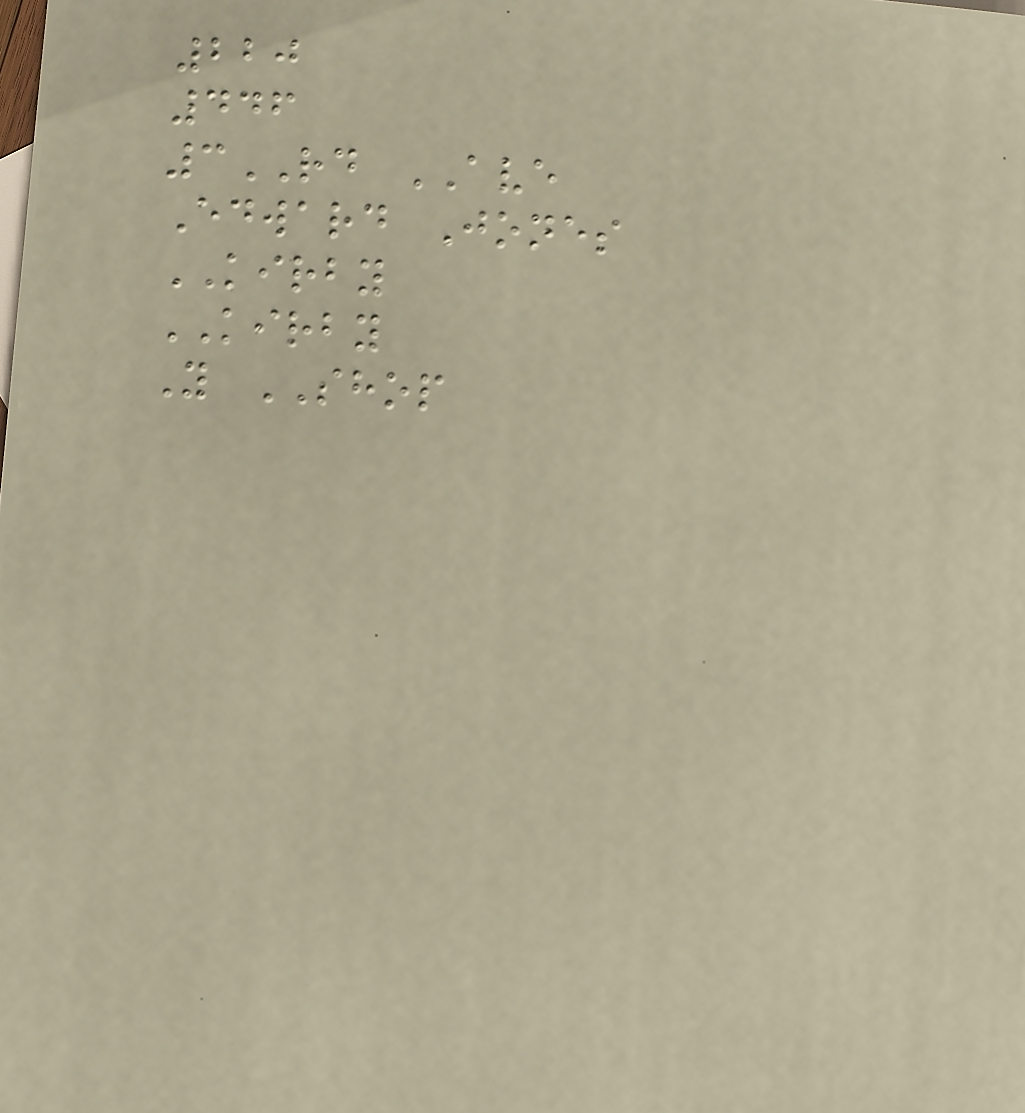220
446
3RD AVE
Edward Jones
KIRBY
KIRBY
Y SHOP
